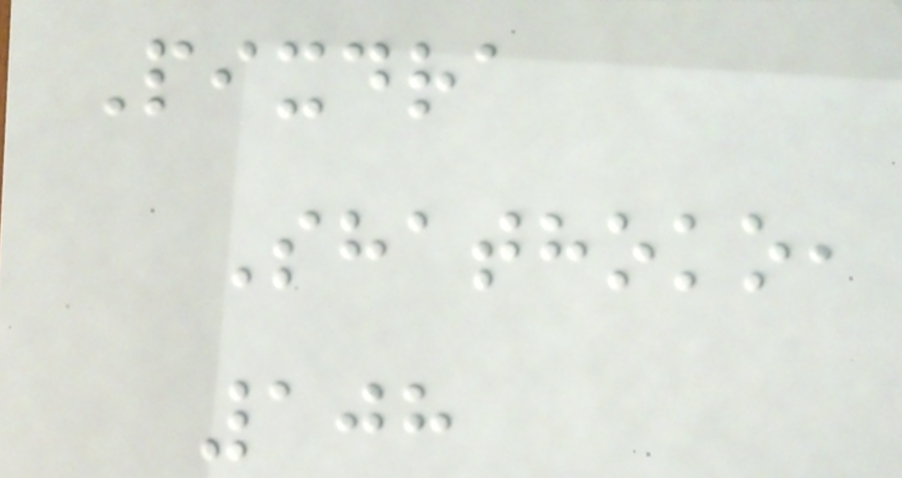Pixdra
Shathoko,
108
